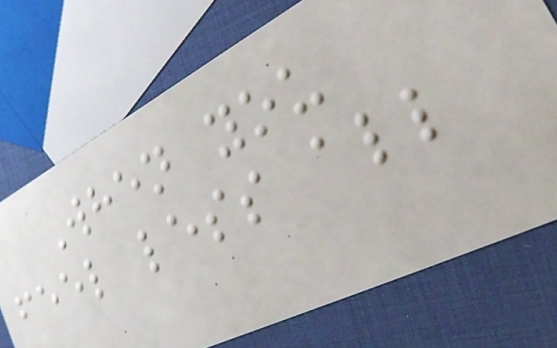When you
feel less all
